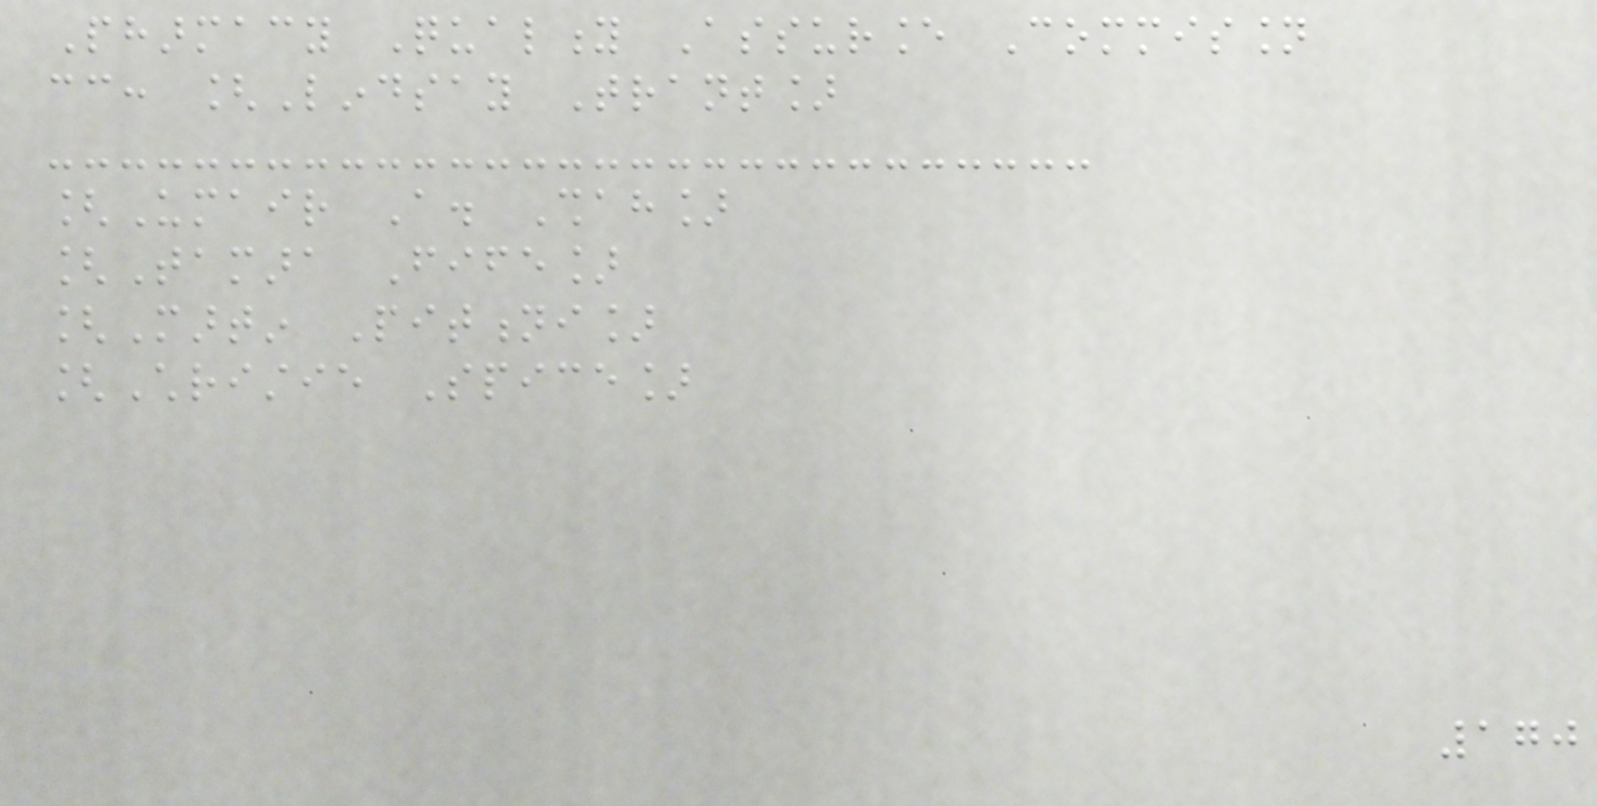Pharmacy Quality Assurance Commission
cc: [Lindsay Trant]
[Umair A. Shah]
[Tamara Fife]
[Martin Pittioni]
[Christie Spice]
170
